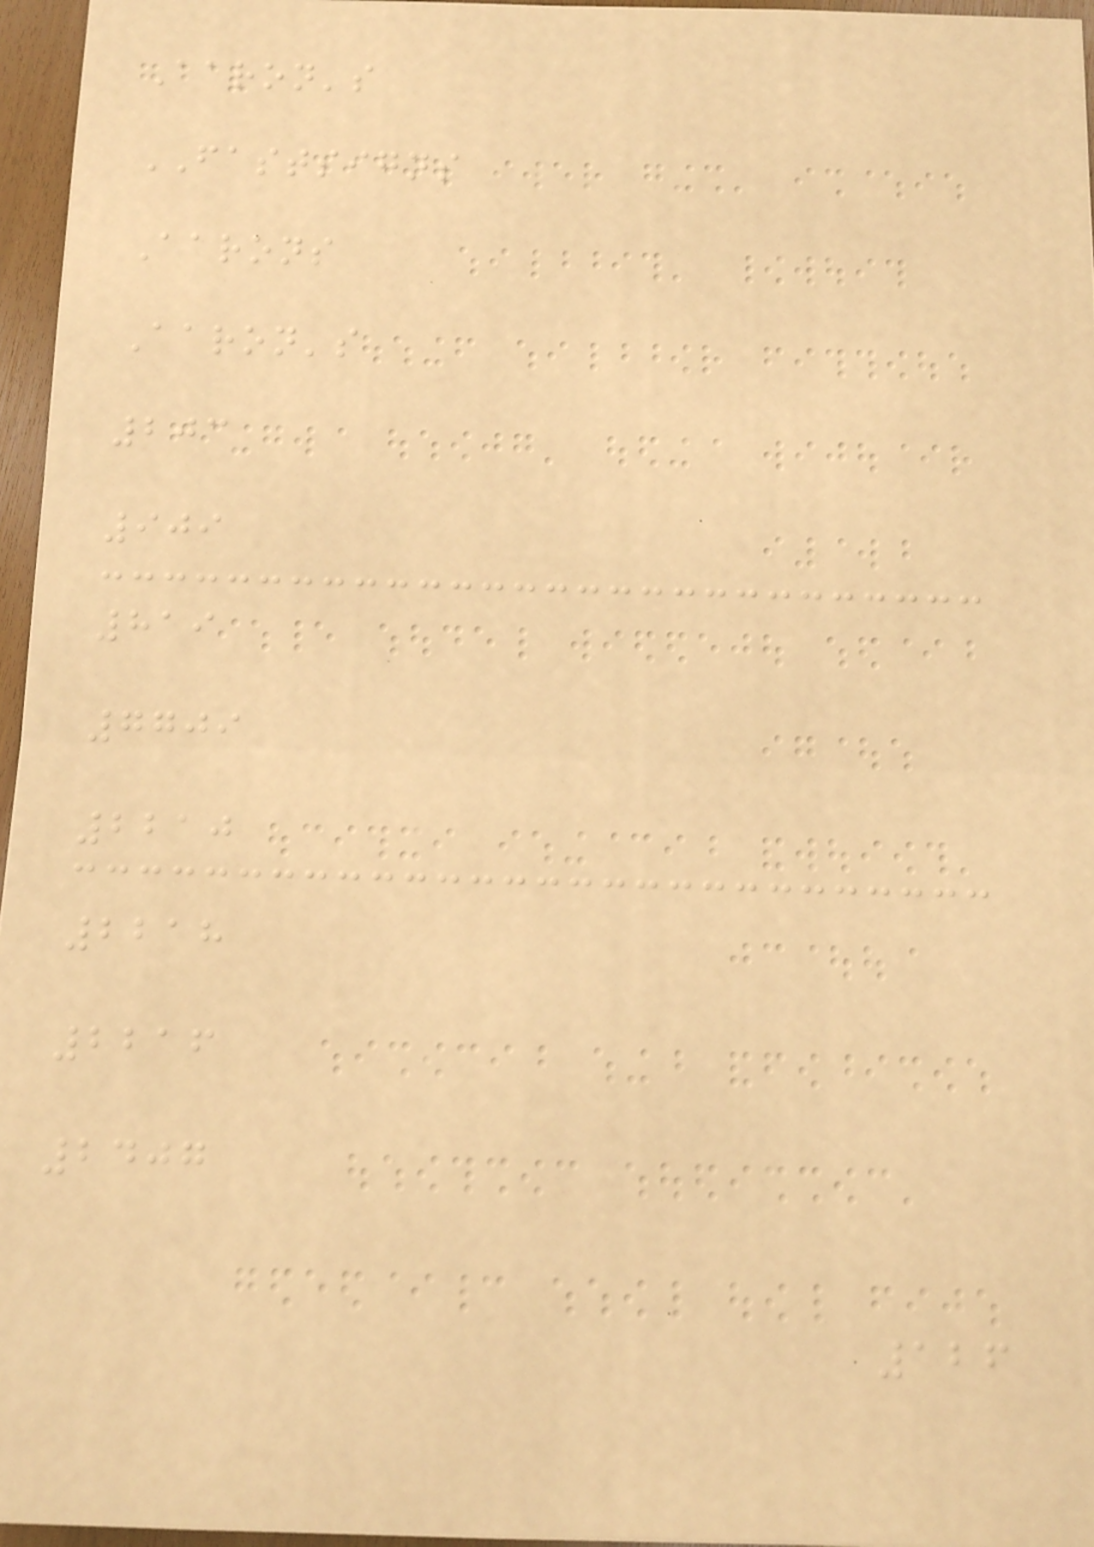Aaron's
FASTSIGNS
Aarons
Aaron's
203
909
819
7709
2210
2218
2216
2407
126
